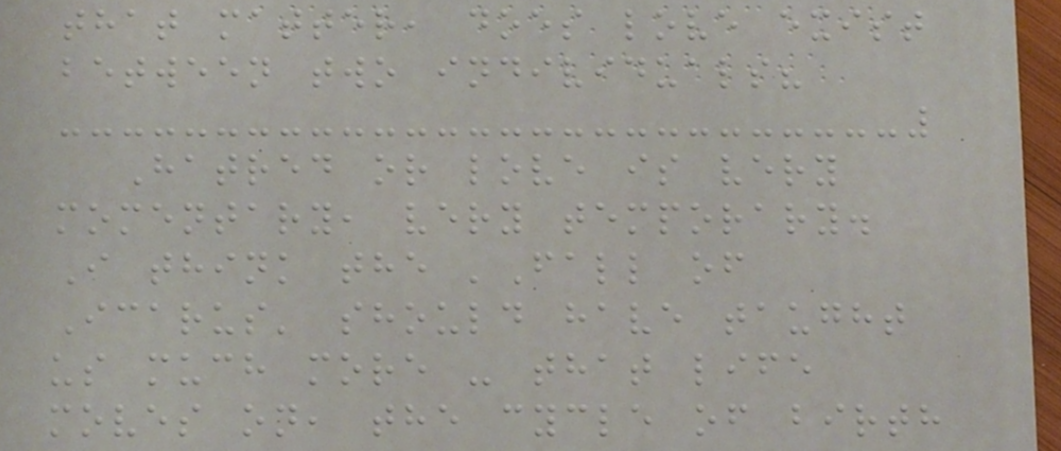that matter, does love exist
between two individuals?
Hatred or love is very
momentary, very temporary.
I think the 'Fall of
Icarus' should have taught
us much more - that life
moves on, the cycle of birth
